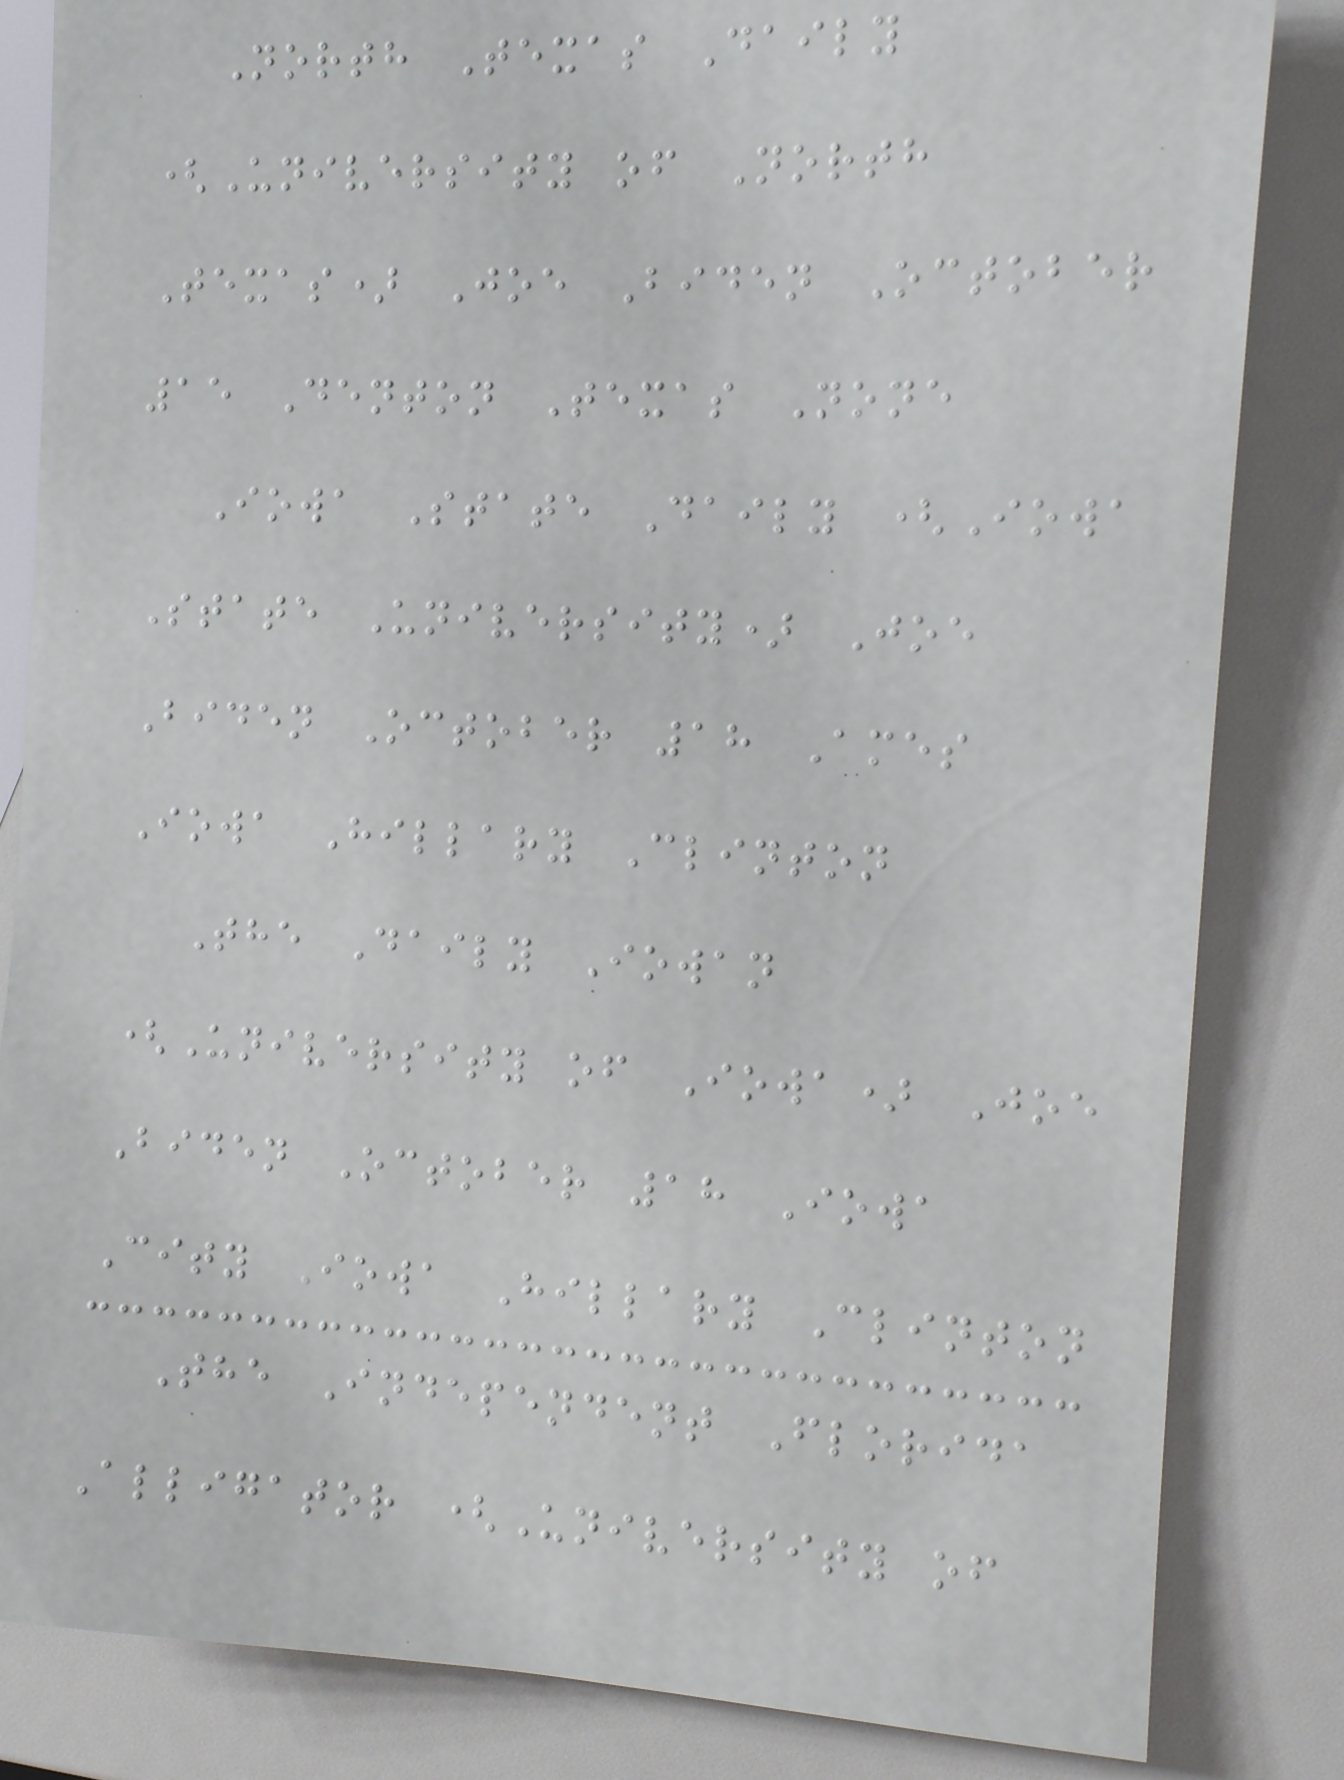North Texas Daily
(University of North
Texas) Joe Biden October
15 Denton Texas None
Iowa State Daily (Iowa
State University) Joe
Biden October 18 Ames
Iowa Hillary Clinton
The Daily Iowan
(University of Iowa) Joe
Biden October 18 Iowa
City Iowa Hillary Clinton
The Independent Florida
Alligator (University of
